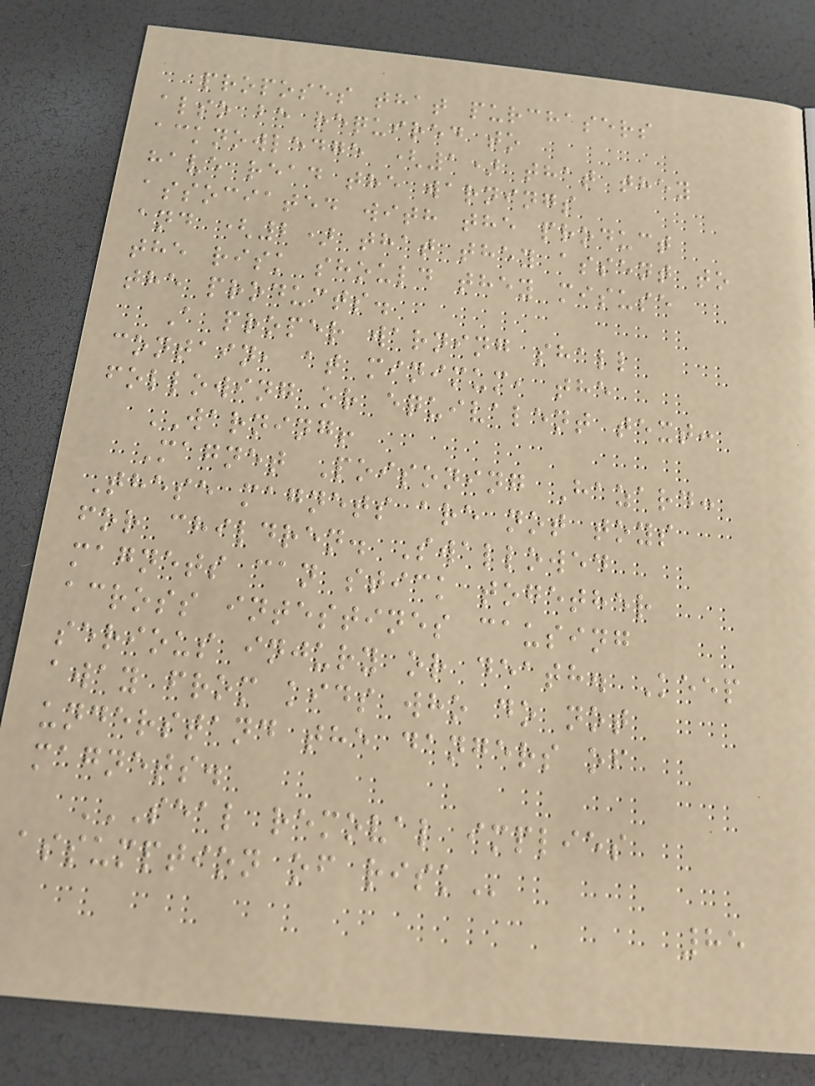proposes that purchasers
also be required to
acknowledge (1) that they
have read the warnings
associated with the product
and (2) that they assent to
the risk should they misuse
the products.
A proper warning shall
contain, at minimum, the
following or equivalent text:
WARNING!
Magnet Poisoning Hazard:
These magnets are not toys
for children. Swallowed
magnets can stick together
across intestines causing
serious injury or death. Keep
away from kids who do not
understand the dangers of
magnets.
SEAL REMOVAL IMPLIES
ASSUMPTION OF RISK
85
